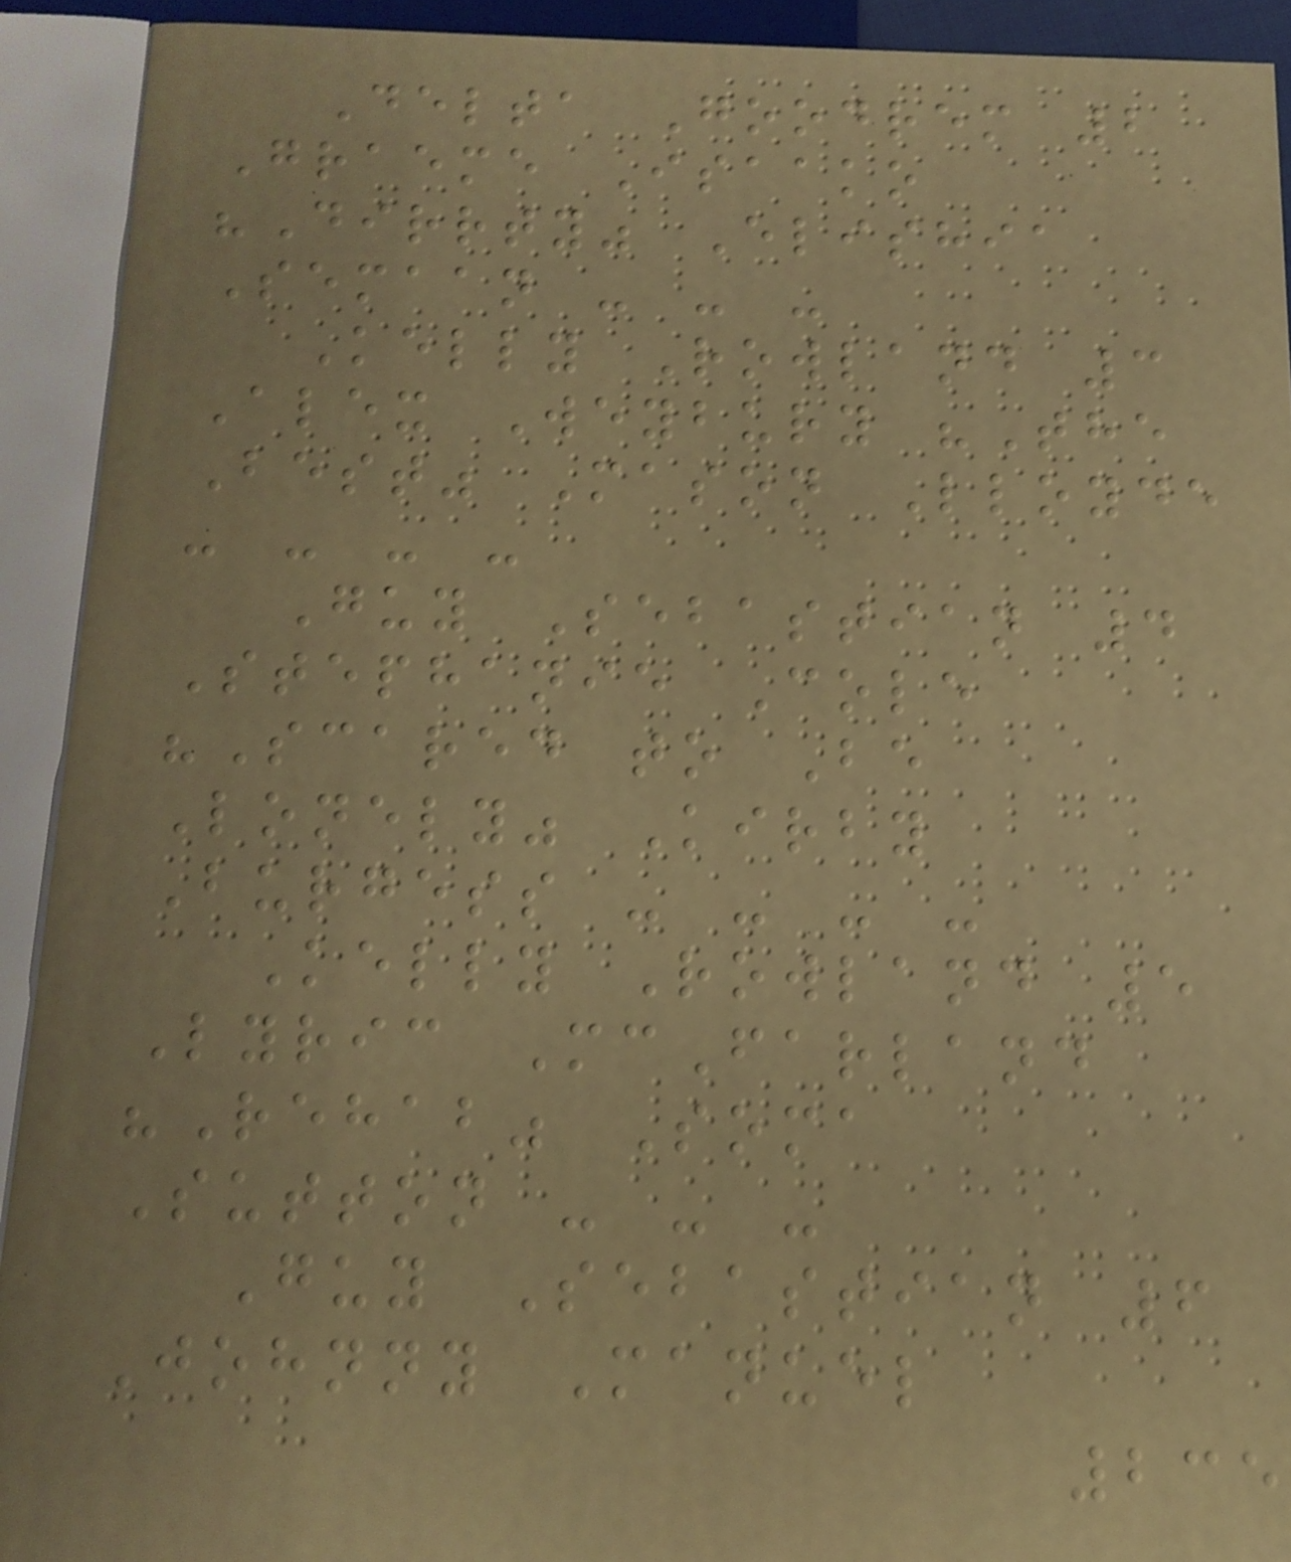Delta Goodrem 2
Graeme Isaako
"Dirrty" Elishia
Semaan - - -
Kelly Rowland 3
Alex Weybury "The
Best" Mason Lloyde
- - - -
Guy Sebastian 4
Stephanie Cole
"Scared to Be
Lonely" Kirby
Burgess - - - -
Kelly Rowland 5
Lyric McFarland
"Rehab" Soma
Sutton - - -
Guy Sebastian 6
Johnny Manuel
235
